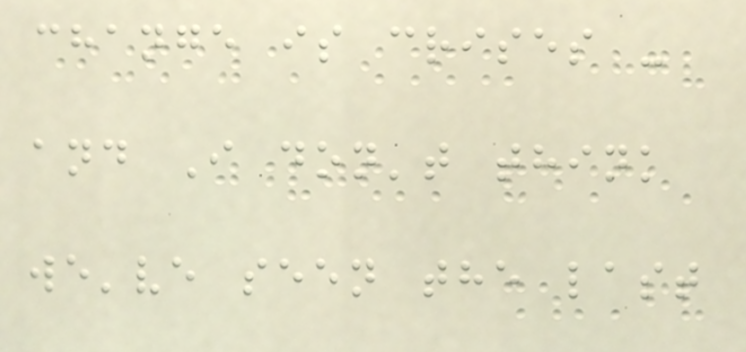change is crises -
and I don't think
we've seen the last
